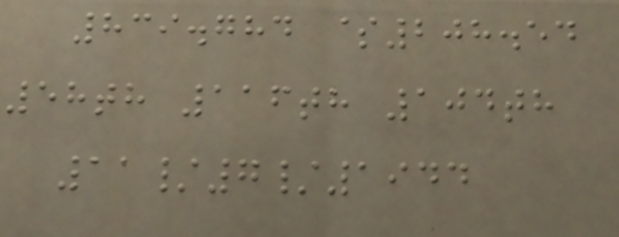839.784 $208.54
58th 116th 104th
11/7/1944
